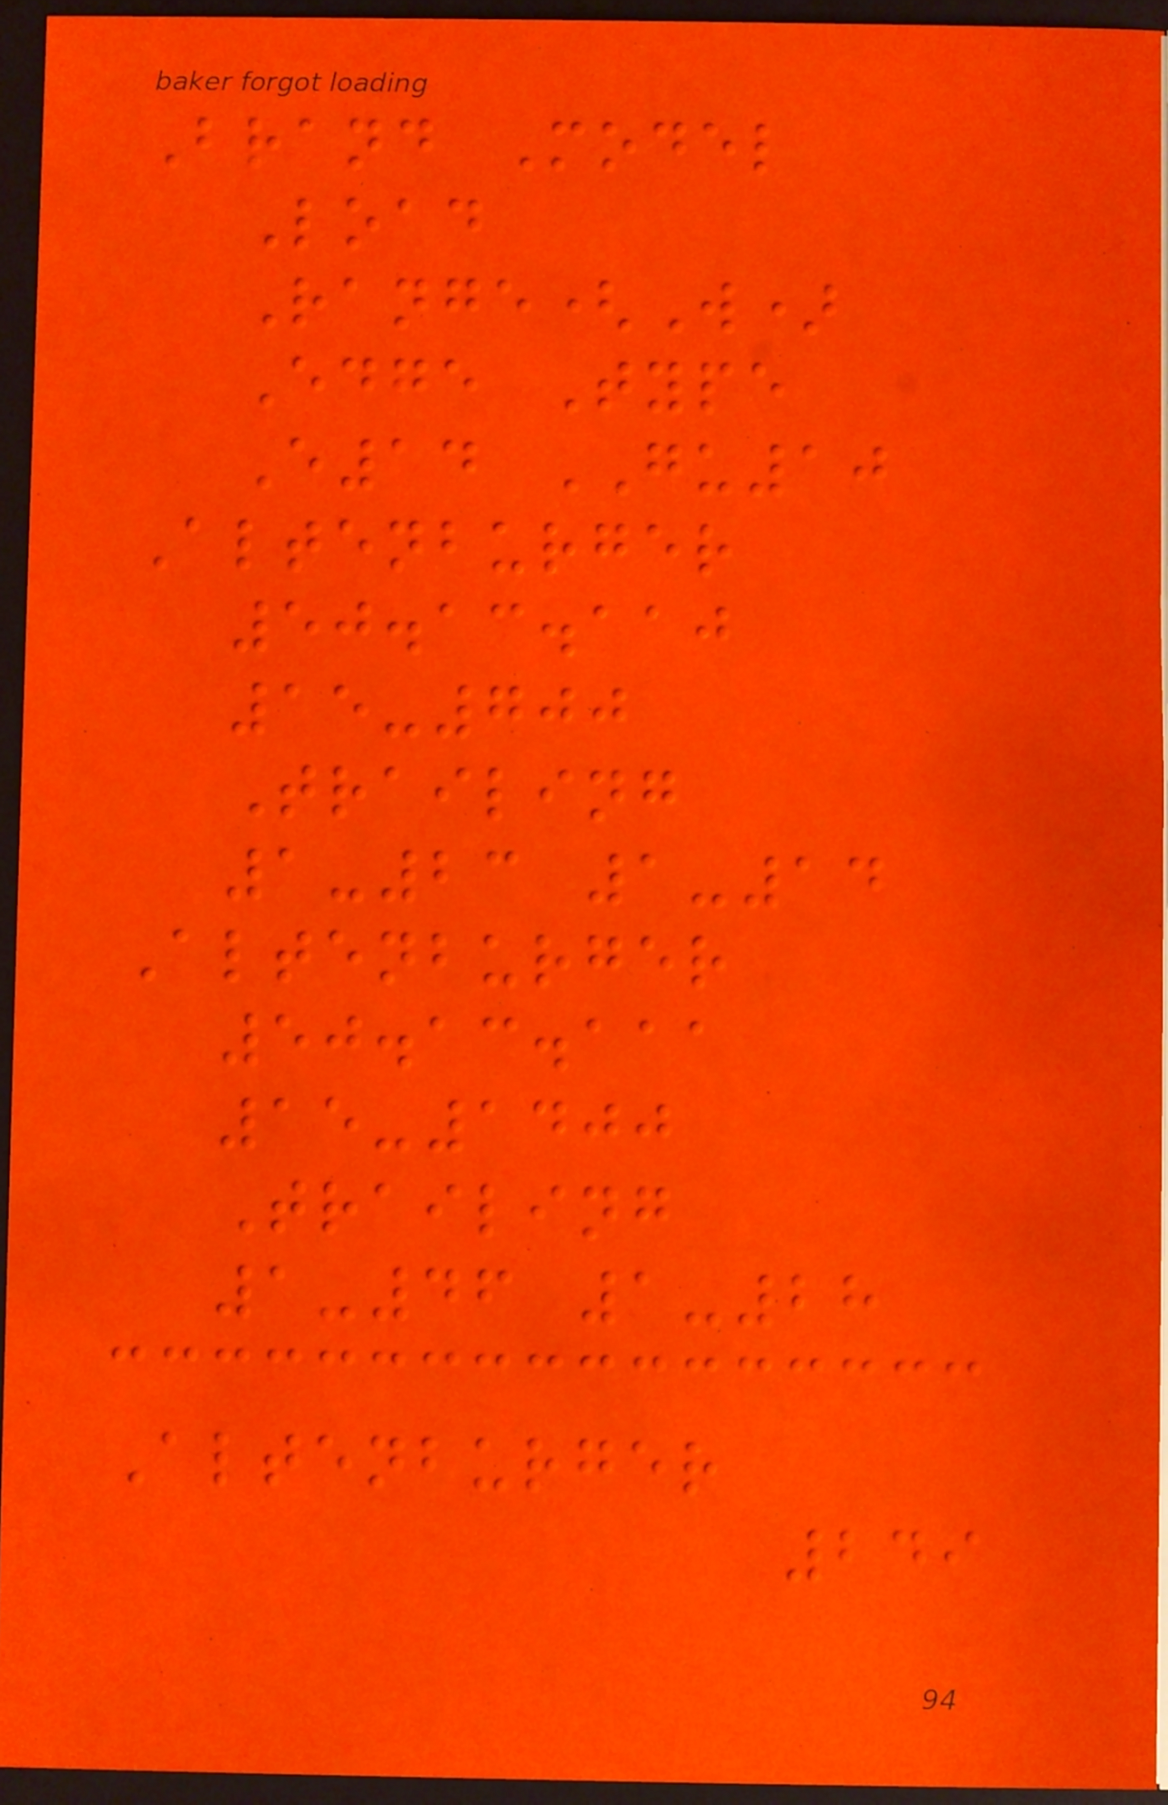Brand Model
Load
Range(W)
Edge Type
E14 GU10
Altenburger
50.13.110
15-700
Trailing
1-23 1-14
Altenburger
50.13.111
15-1400
Trailing
1-46 1-28
Altenburger
249
